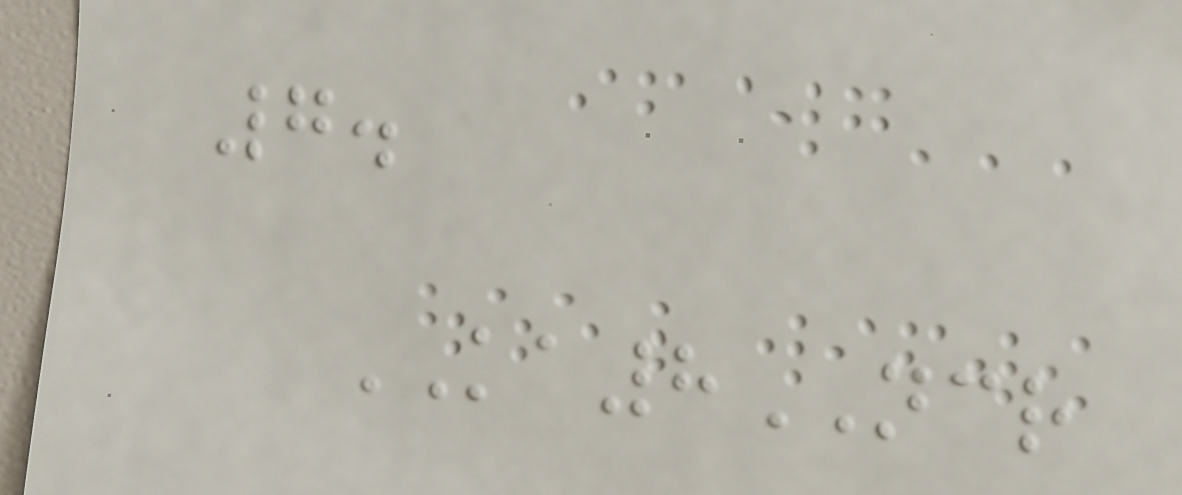7.
KA8NCR
